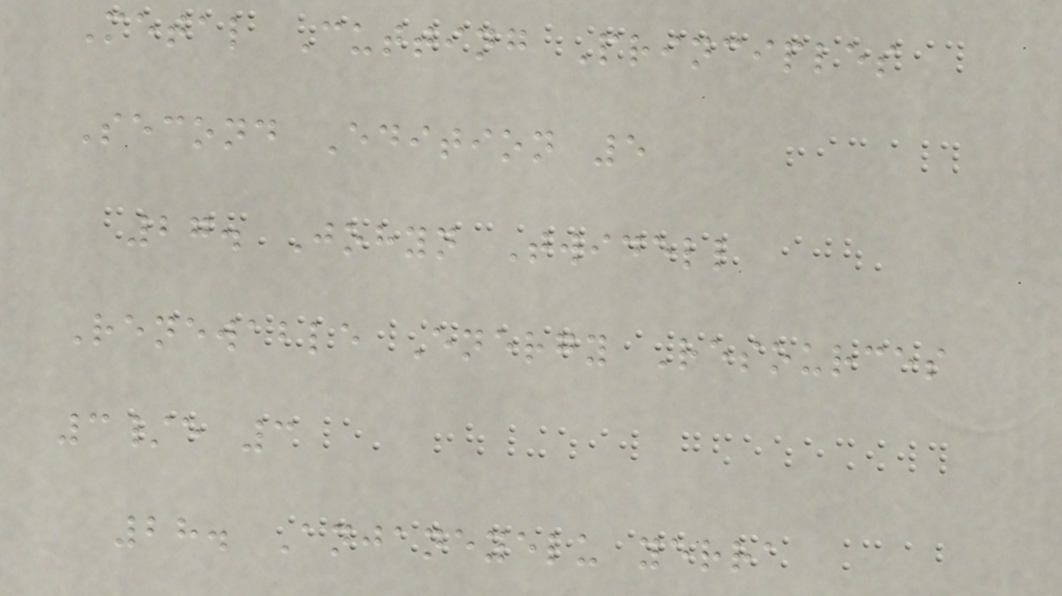Metal Cutting Principles
Second Edition 5
27. Johyn Twidell
Renewable Energy Resources
3/e 3
28. Anjaneyelu yerra
